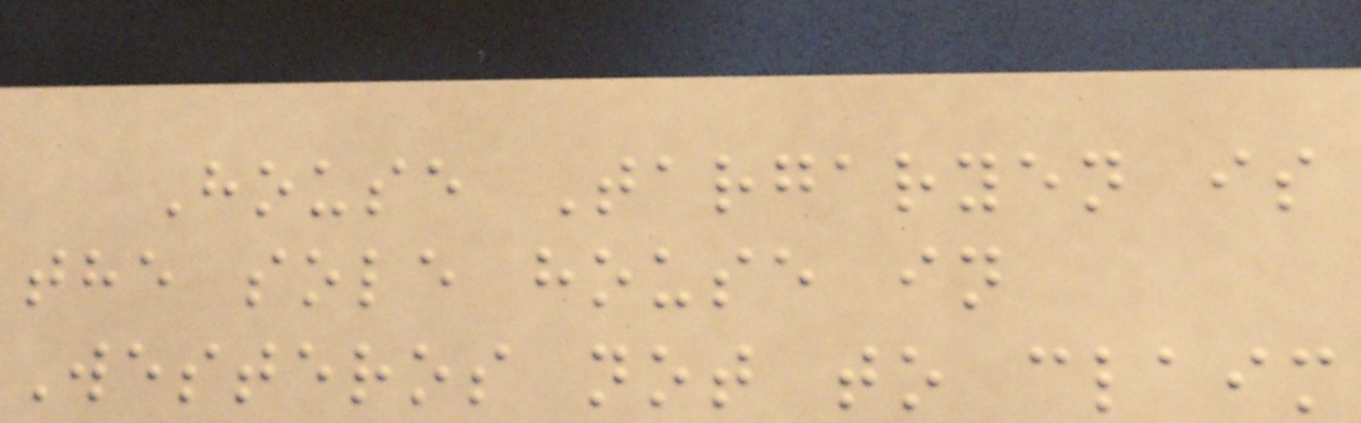House Targaryen is
the sole house in
Westeros not to claim
